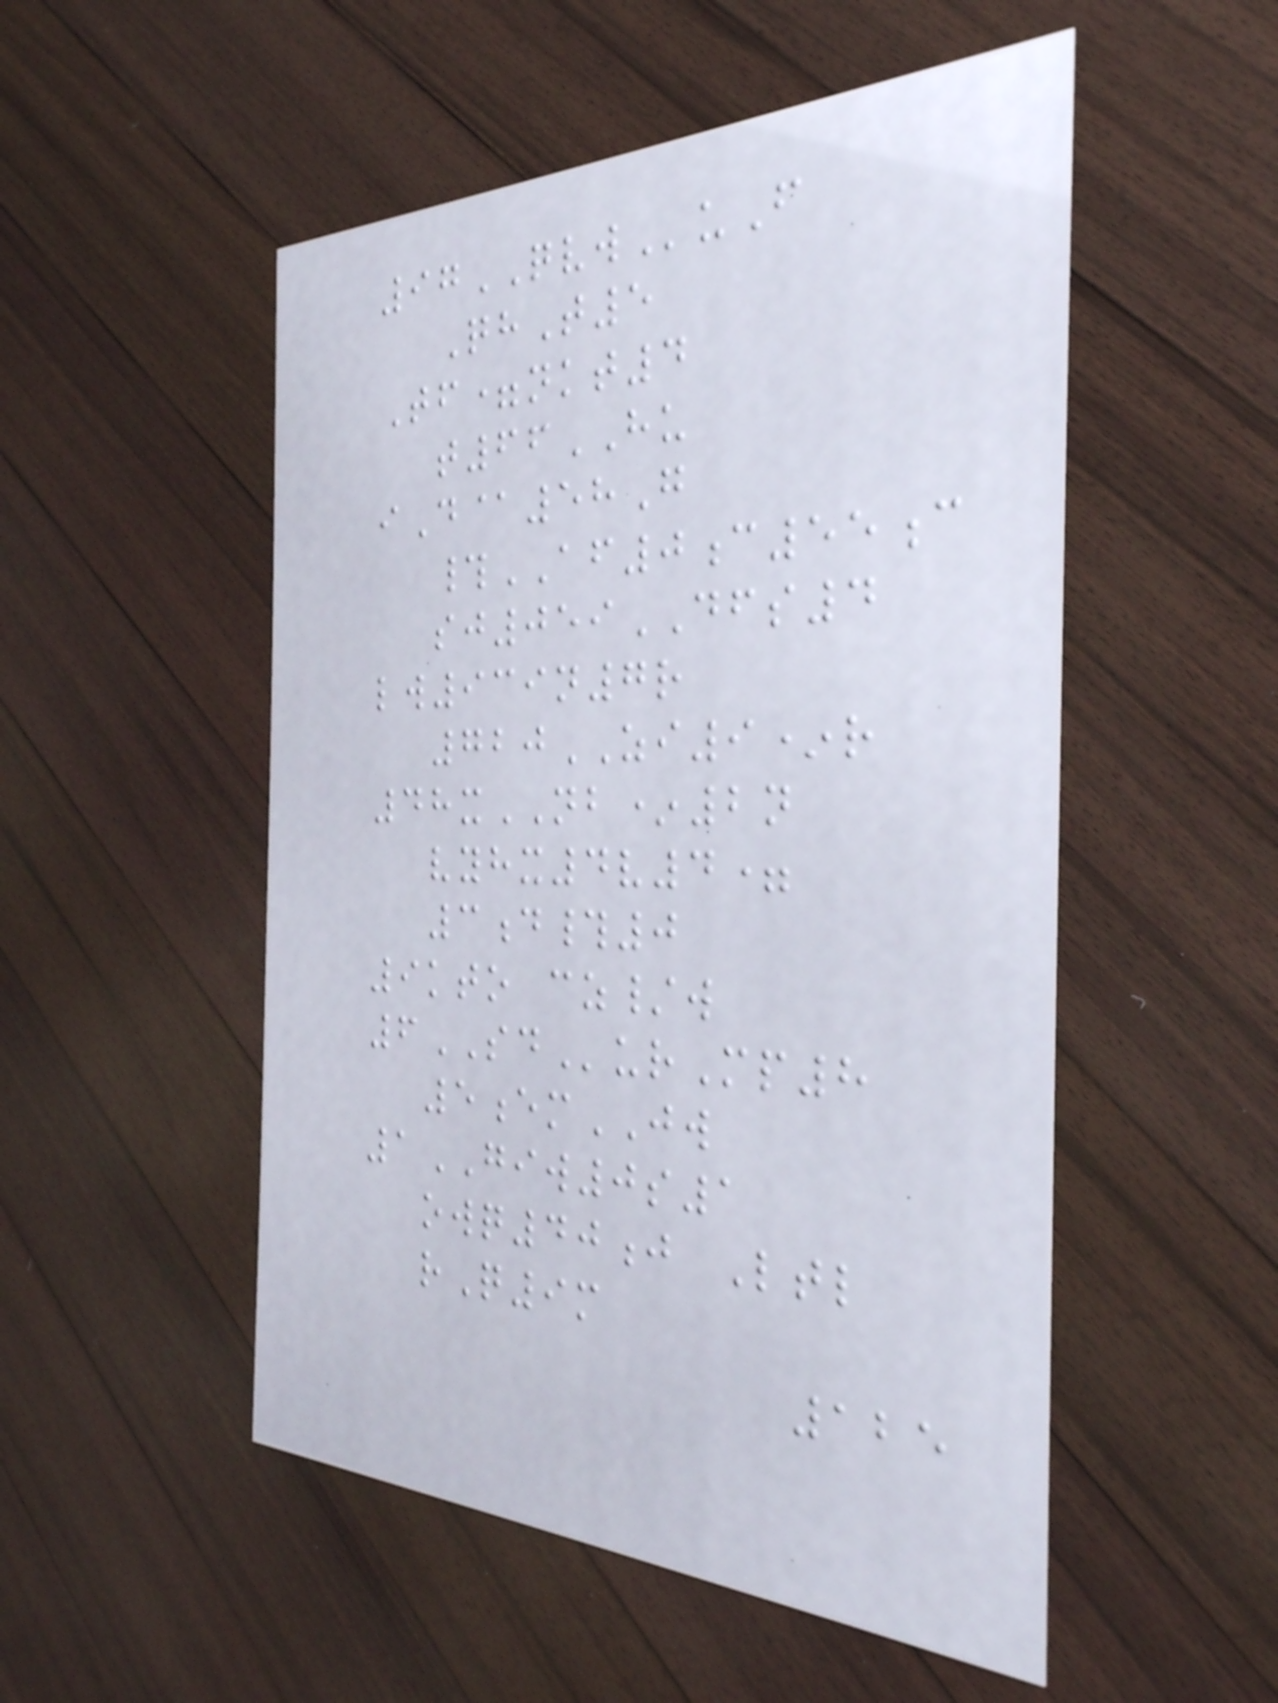97QVWuF
QhT5
Tf=nkt4
t66HU
iD@58G
#AF0c55c
sj059DFS4
lw939n7r
720ZI9*r
48xNB*2n
vyhx4v4=
3d#0
9kto cz/w
6SDurMp8
5emJW
1GIW0s1
owq40j Ltl
rQ9m
125
